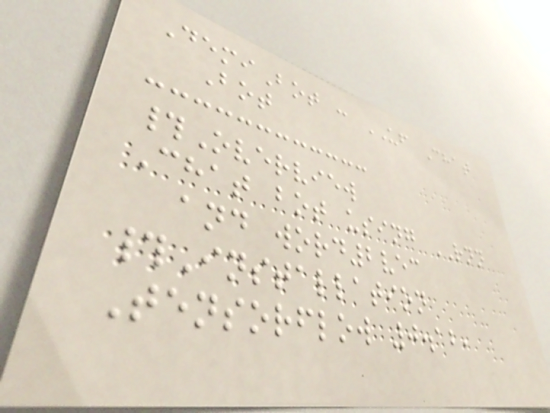DemiBot : UF Chat
Bot
#Overview
Chat bot using RNN
and word2vec
#Installation
Tensorflow 0.12,
